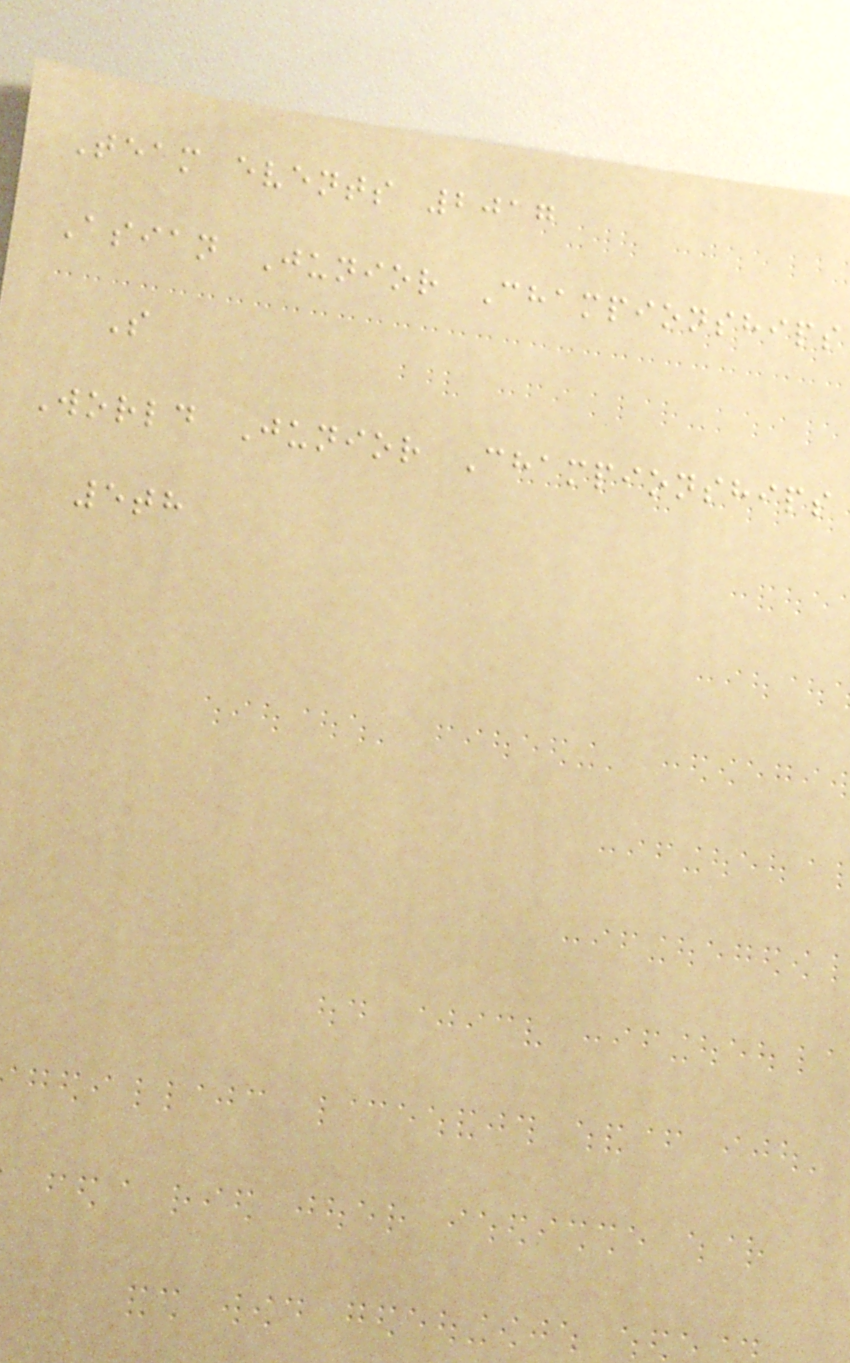Team events 2017
Asian Junior Championships
S
World Junior Championships
5th
